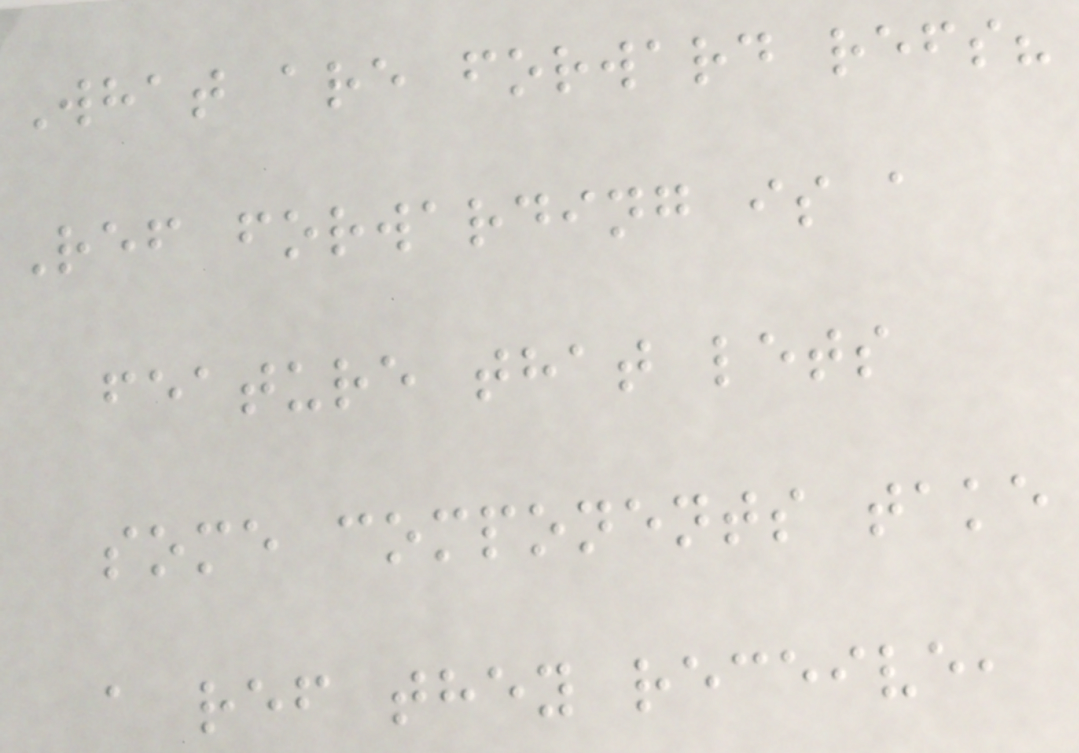What are forward refs?
Ref forwarding is a
feature that lets
some components take
a ref they receive,
